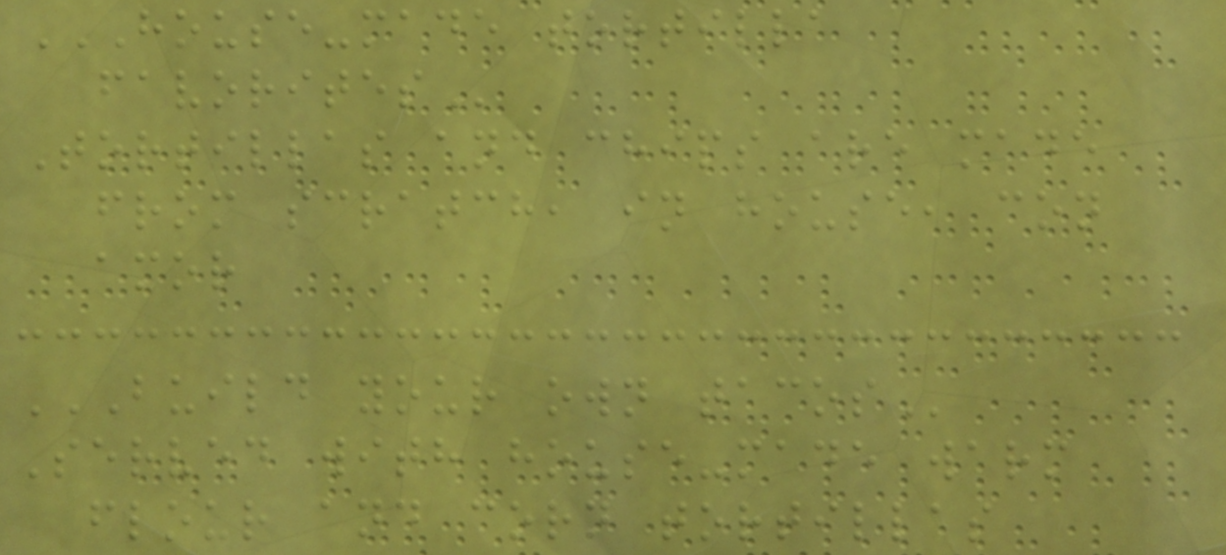HOUSE-MADE TORTILLA
FAVORITES
Tortillas and chips are made
from scratch, in house, con
amor
BUILD YOUR OWN TACOS
Served with house-made warm
flour and corn tortillas
